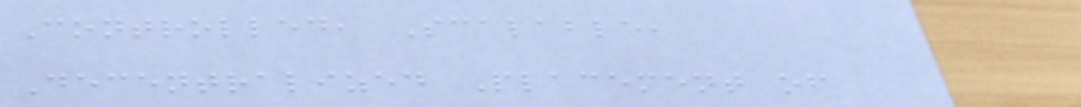Controlled, Scalable,
Decentralized Placement of
